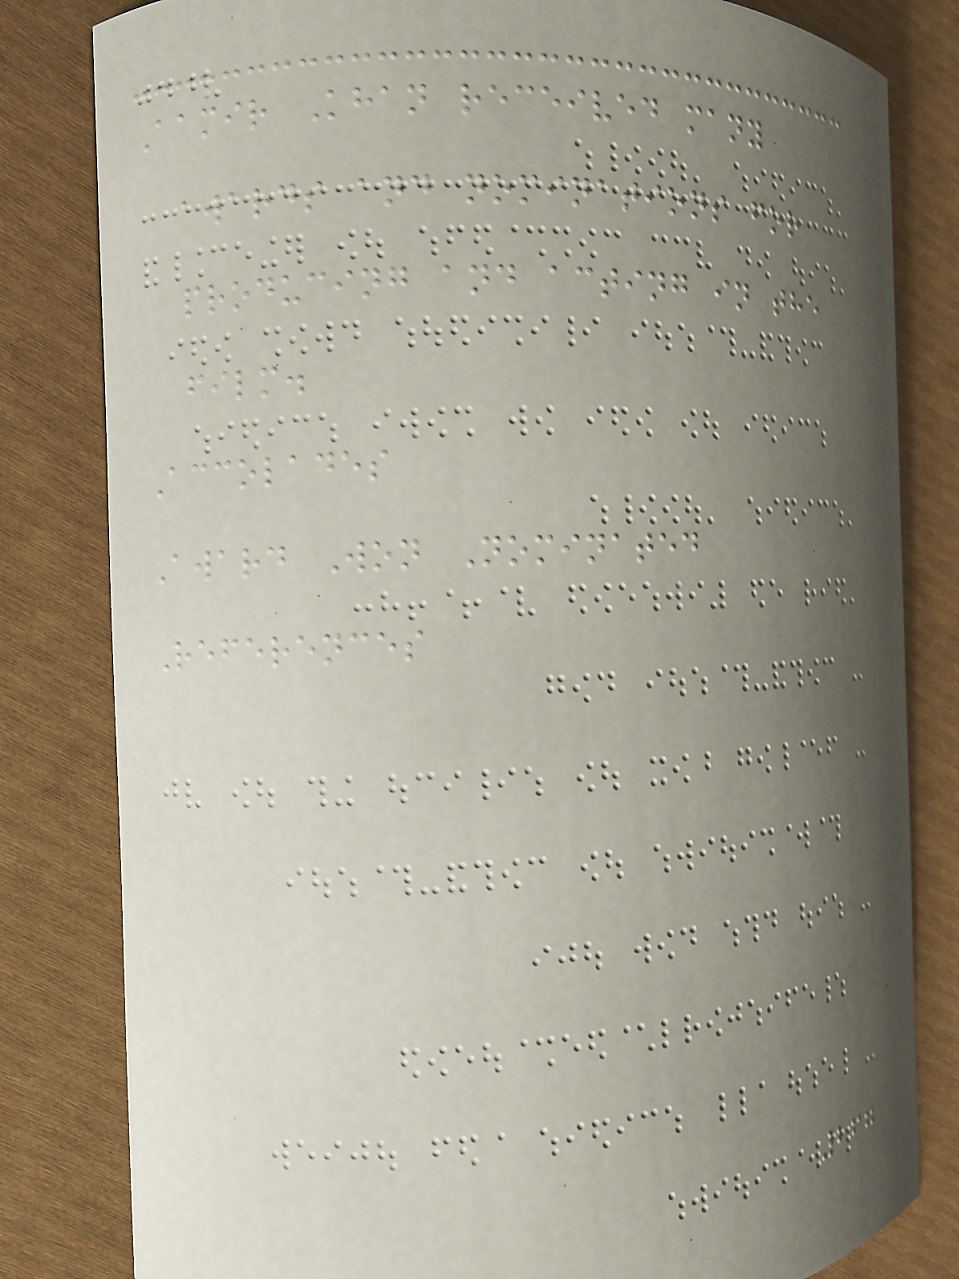Aamir Khan received many
awards and nominations for
producing and acting in the
film.
Accolades
Award Won Nominated
References
267
